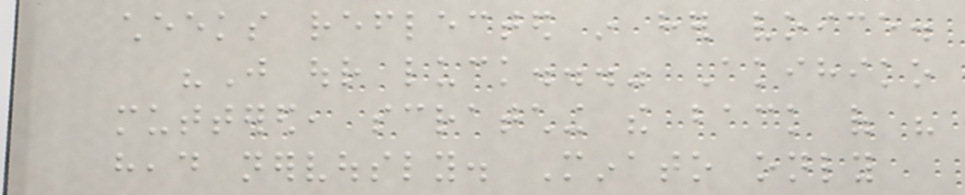cheeks reflected in her voice.
"Just our luck..." Akihiko
muttered, scratching the back of his
head nervously. Minato only
